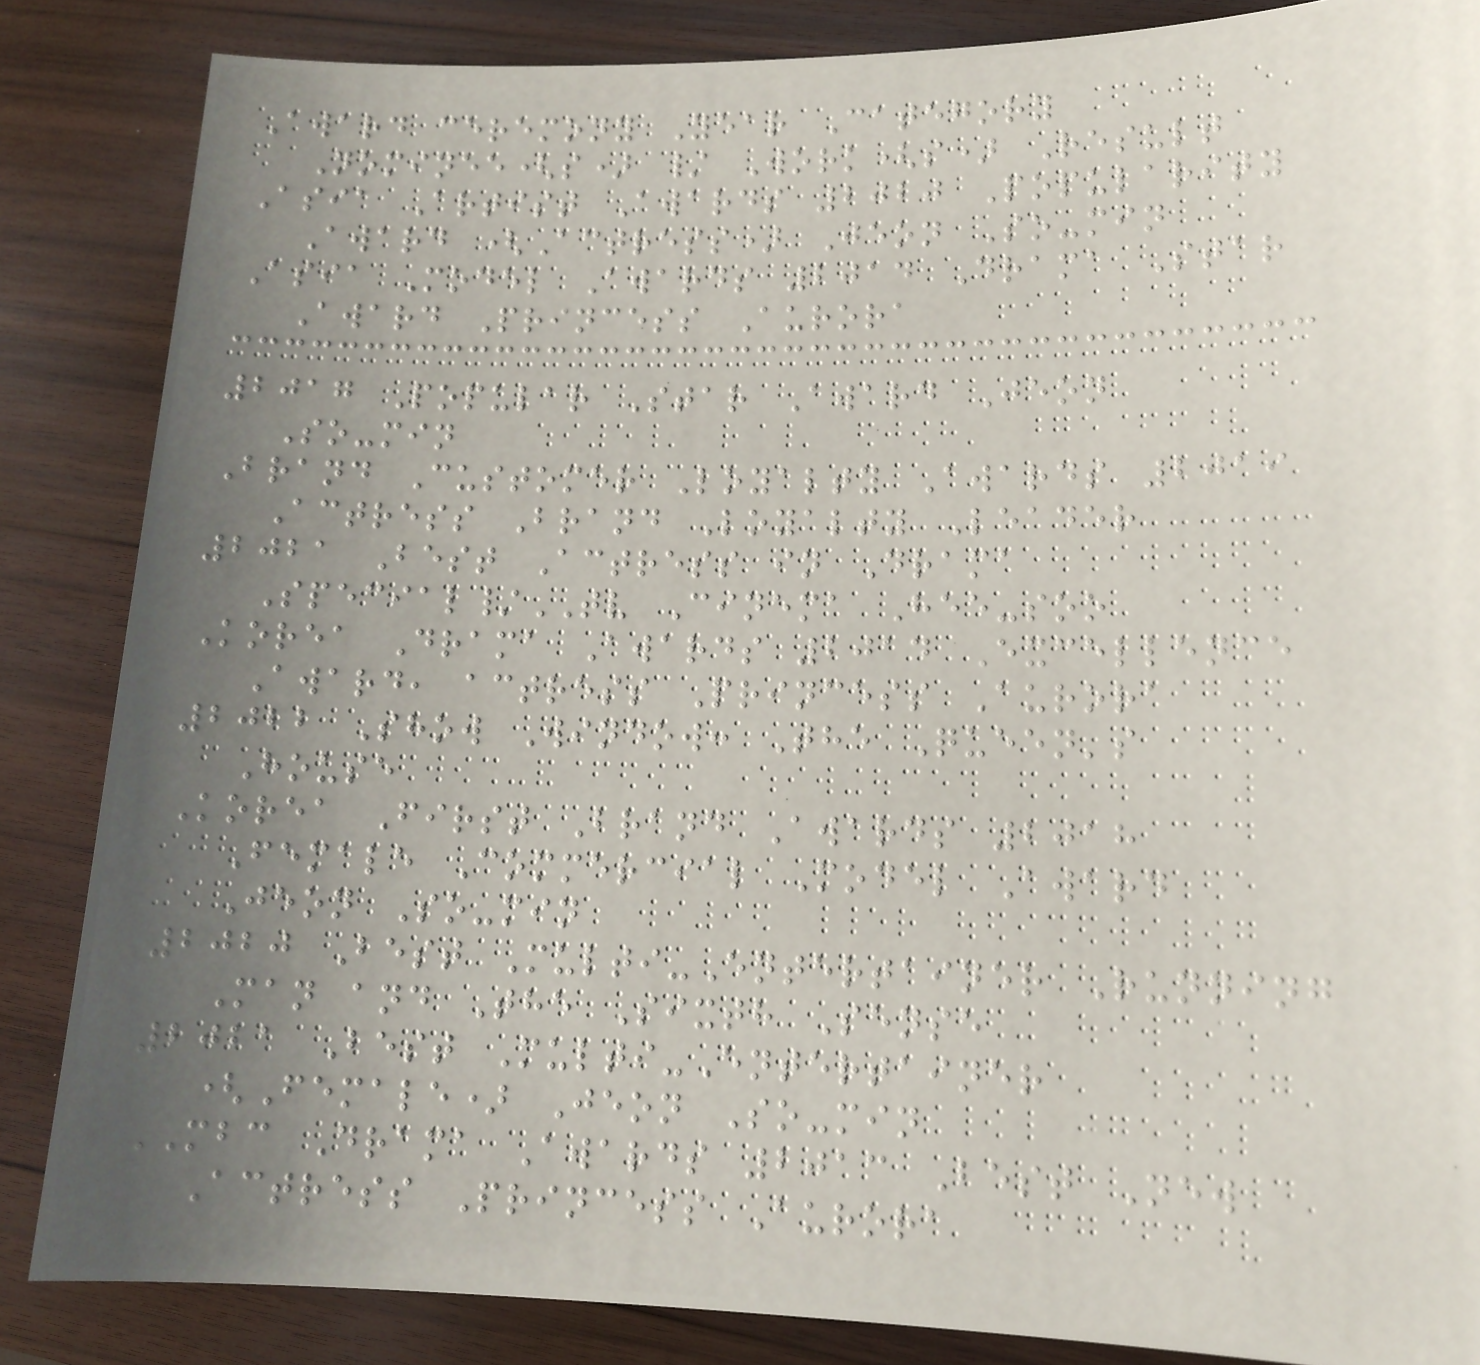Award ceremony Year Category
Nominee(s) / Work(s) Result
Asia Artist Awards 2020 Popularity
Award (Actress) Jeon So-min
Asia Model Awards 2014 Drama Star
Award Princess Aurora
2017 Popular Star Award Jeon
So-min
Brand Customer Loyalty Awards 2019
Actress Brand Loyalty Leader
2021 Best Actress in Drama
Special/TV Cinema Hee-soo
Korea Drama Awards 2014 Excellence
Award, actress Princess Aurora
2022 Show Window: The Queen's
House
Korea First Brand Awards 2018
Female Commercial Model Award
Jeon So-min
2020 Best Multi-Entertainer Running
Man and The Sixth Sense
2021 Best Multi-Entertainer
(Female) Jeon So-min
MBC Drama Awards 2013 Best New
Actress Princess Aurora
